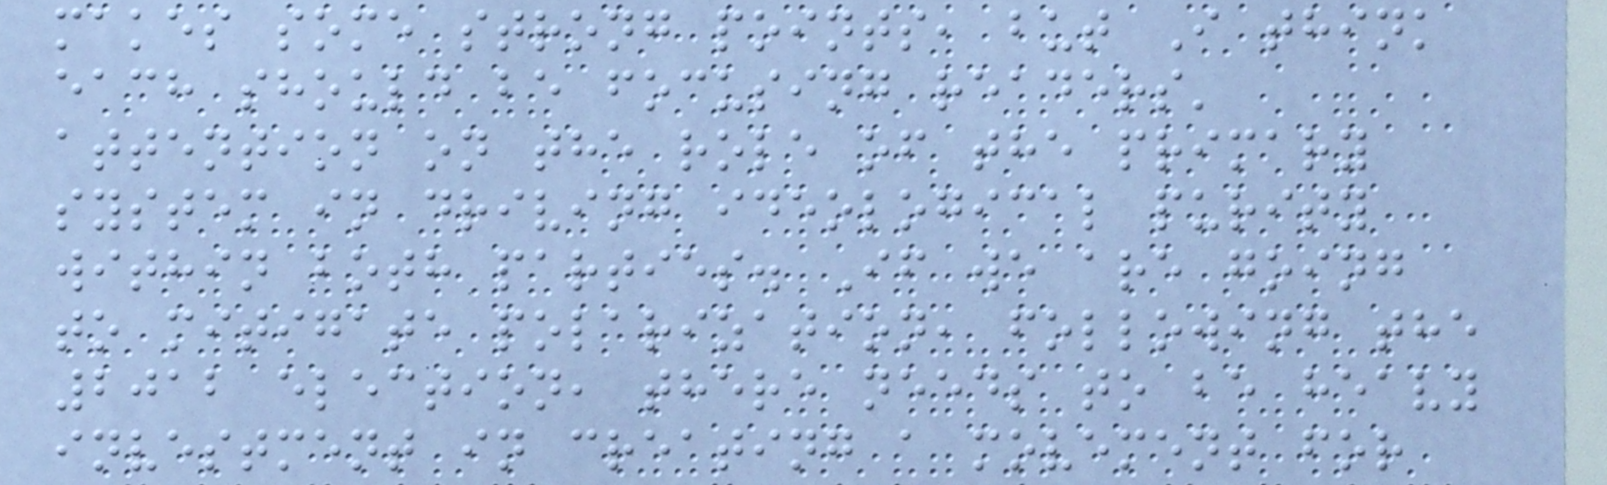makes some strong points, but I think
each should be focusing readers'
attention on the role of the primary
system in driving ideological purity
within both parties. If we are going
to mitigate polarization, following the
2012 election, there needs to be heavy
investment in creating a movement for
